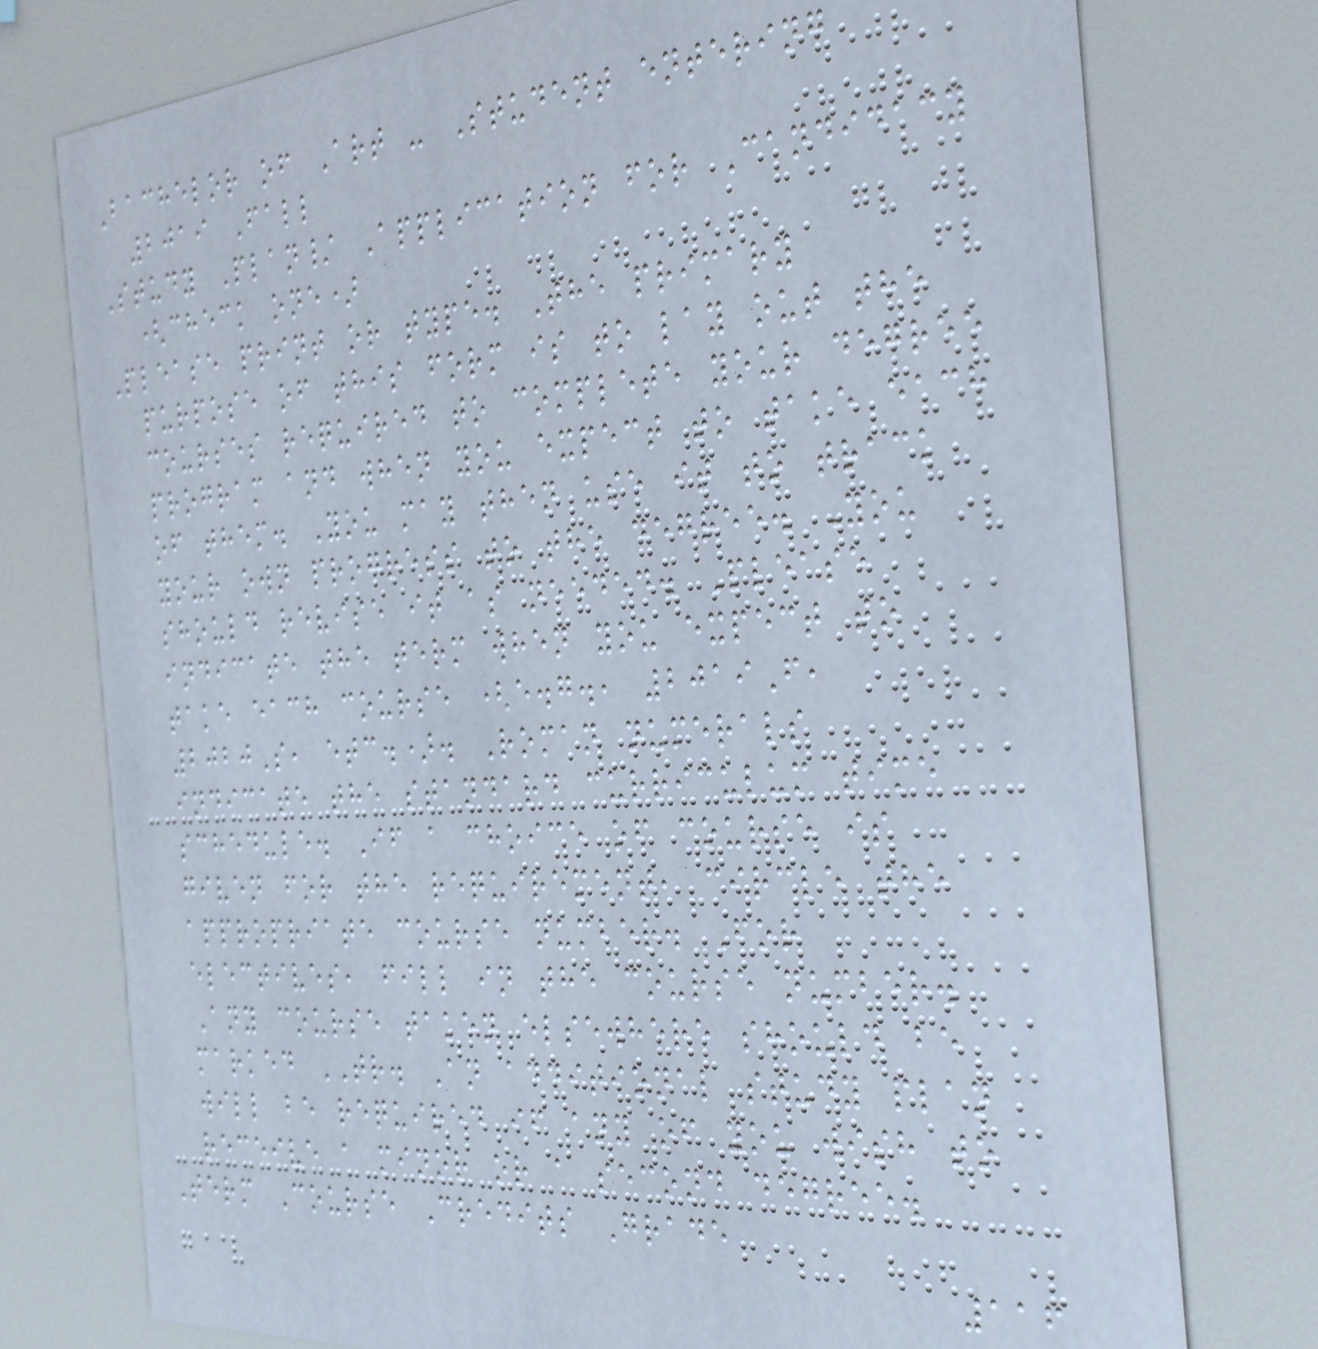Bachelor of Art - Student entering
2019 Fall
Study Plan/ Application for Candidacy
(check one)
Please print or type. The primary
purpose of this form is to lay out the
courses required to complete your degree
program and when you expect to take each
of them. You may then use it to track
your own progress to the degree. You
should revise it as needed. Please
indicate the term when you expect to
take each course (e.g., 2019F,
2020S, etc.). Roman numerals
indicate the standard curriculum time
schedule. If a choice of course is
given for the requirement, circle the
appropriate course number. For
electives, fill in the course number.
Any course taken elsewhere should be
marked TR. An additional study plan
will be required if any of you wish to
receive a minor or a second degree.
Term Course Credits Grade
116
